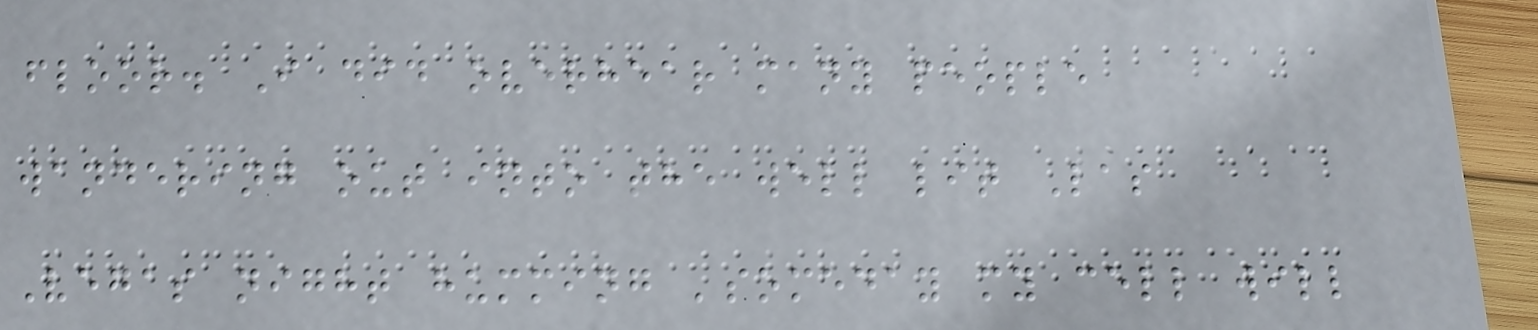floor. I did overhear many people
wandering out into the well lit Las
Vegas night humming 'someday my cell will
